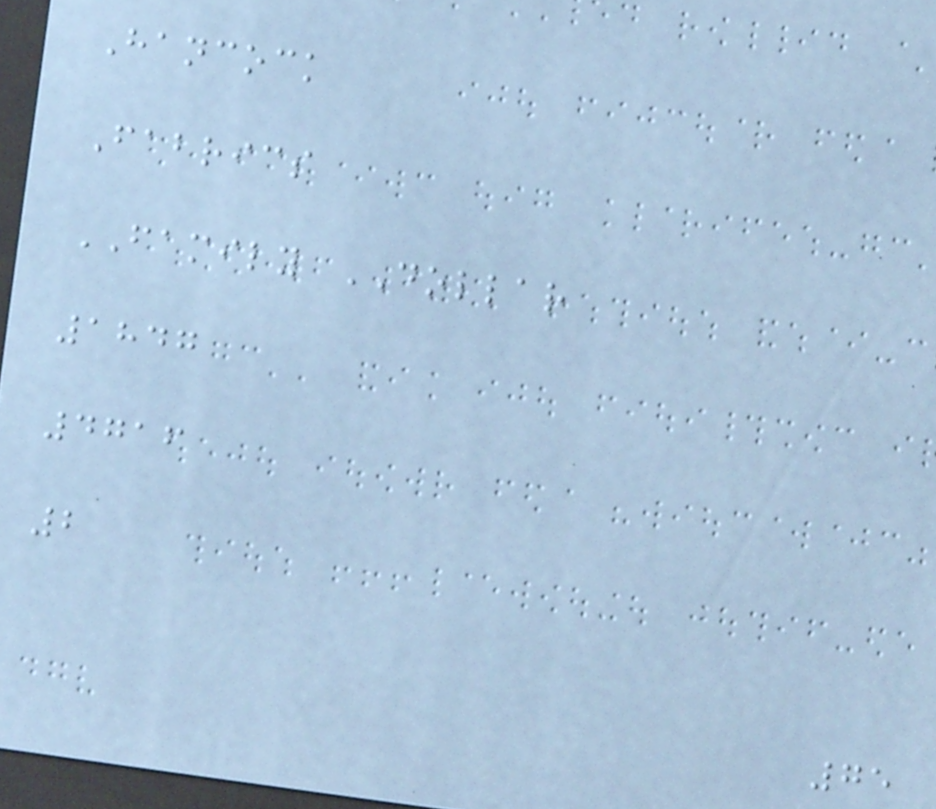Hancock
Fabrics
FAMILY DOLLAR
1847
4716
2
75
